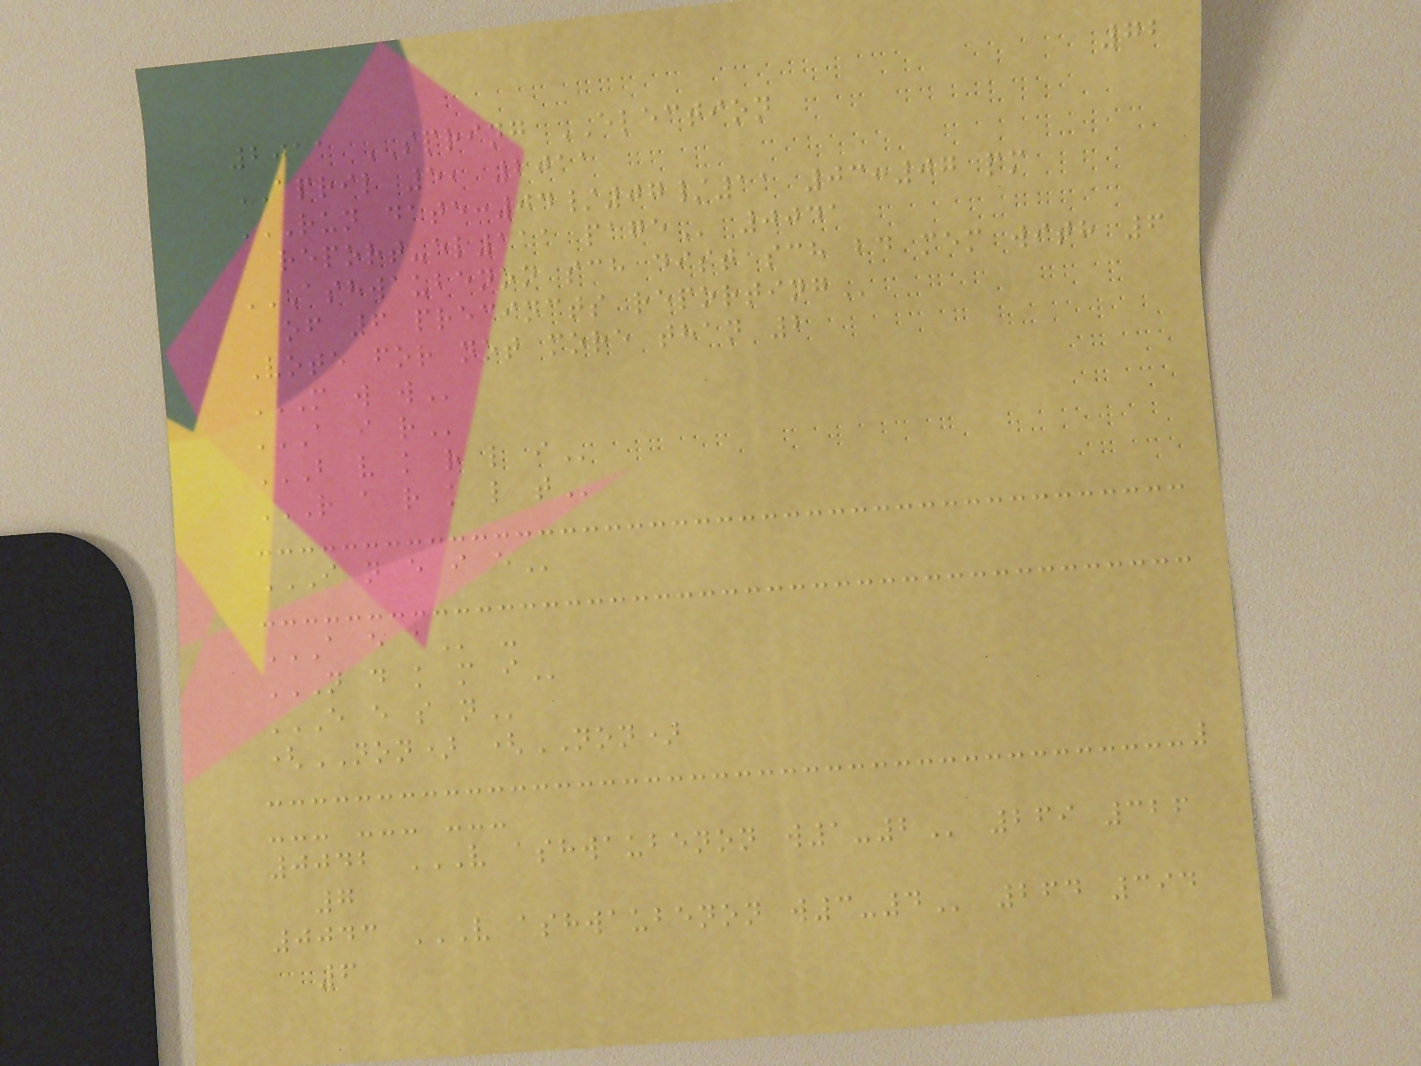72
2011 SPRING ELECTION
APRIL 5, 2011
RUN DATE:04/07/11 03:07 PM
REPORT-EL111 PAGE 0041
ASHWAUBENON SCH DIST SCH BD MEM WITH 6
OF 6 PRECINCTS REPORTING
Vote for not more than 2
M W W
A I R
B V K R L I
R A R K L T
I N E I E
A E A -
N D K M I
E E S N
(NON) (NON)
--- --- ---
0042 V ASHWAUBENON W1-2 269 326
7
0043 V ASHWAUBENON W3-4 264 394
6
